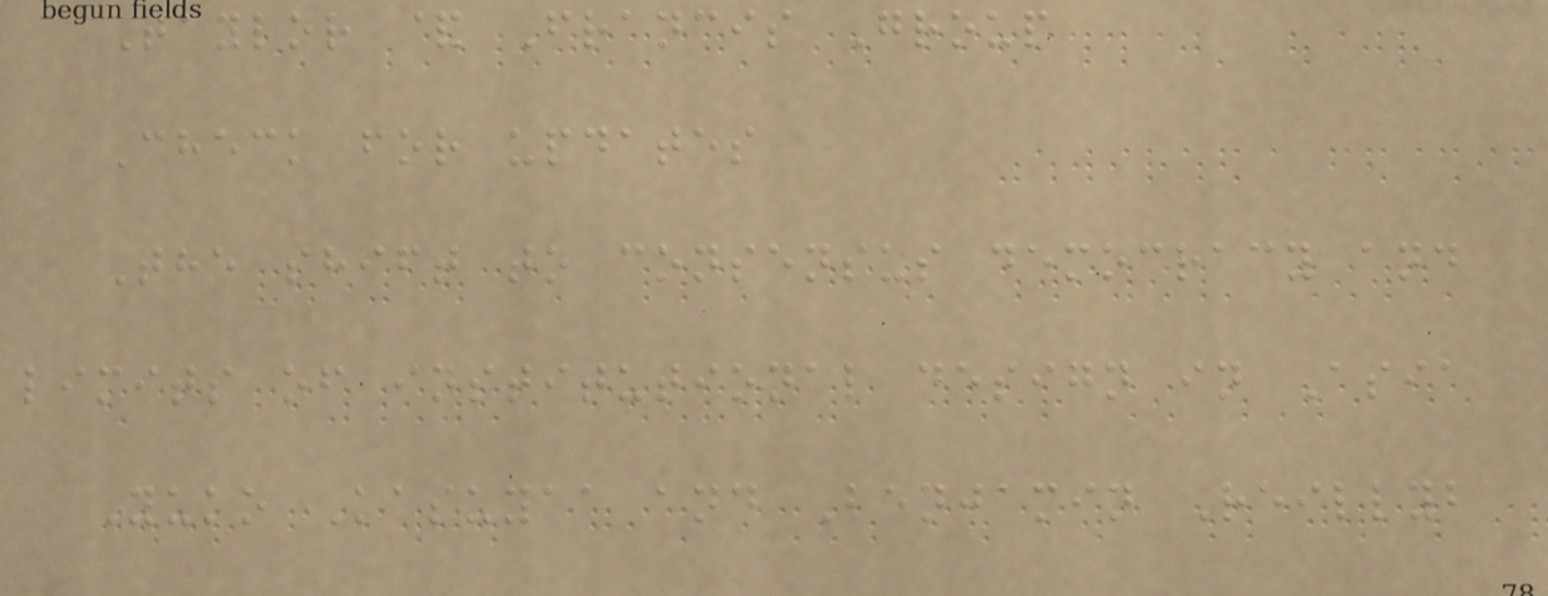Taylor & Francis Group
Check for updates
The shift to consensus democracy and
limits of institutional design in Asia
Yuko Kasuyaa and Benjamin Reillyb
